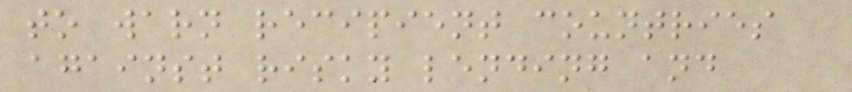to warn recipient countries
against risky lending and
